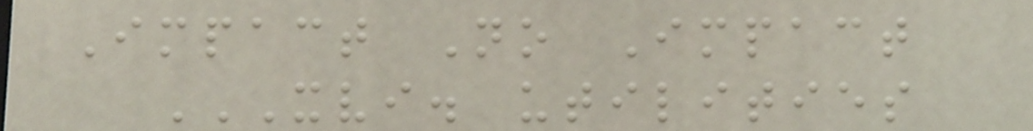Impact No Impact
XVI. UTILITIES
